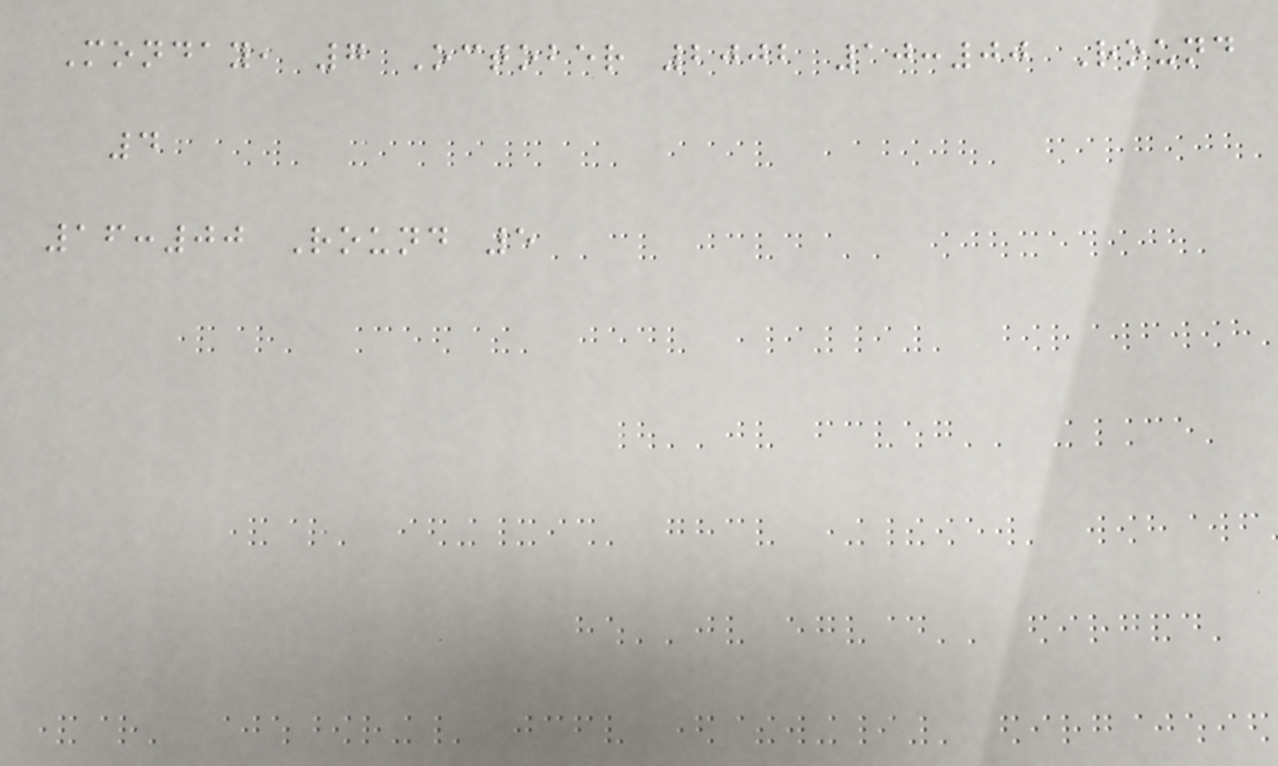Monday, 7 October 2002 10:00 Round
4
16:00 Round 5
